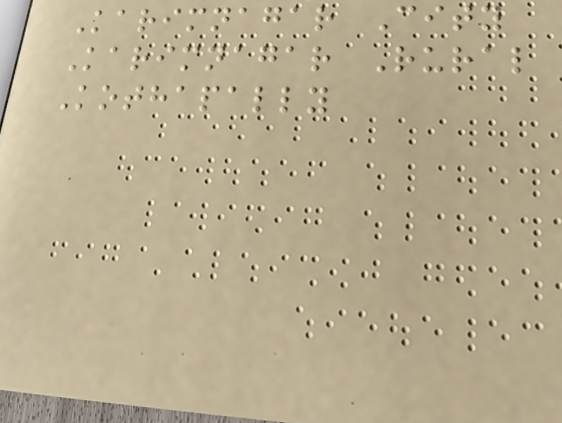Karimnagar City
Karimnagar Rural
Kothapally
